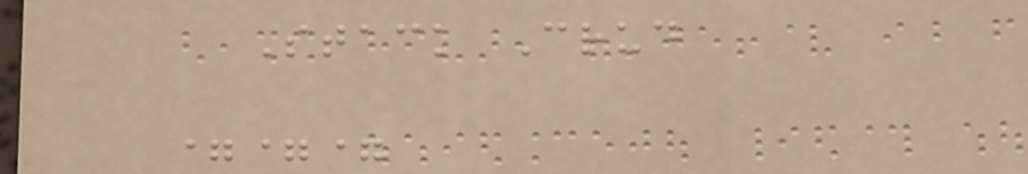Stack Crud
===
